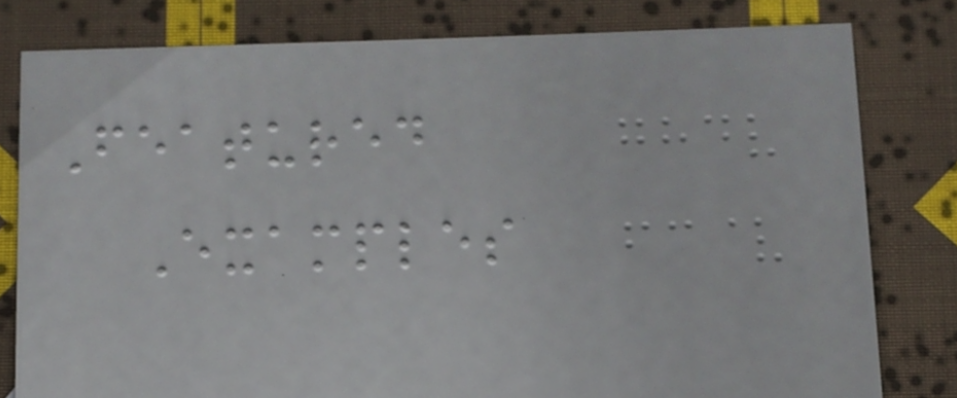Featured
Examples
